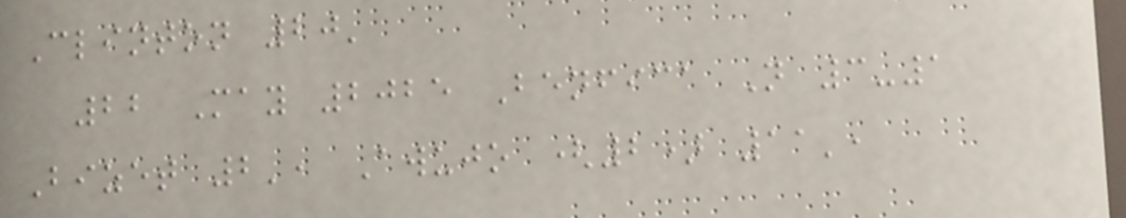Clinton 20'
22 May 2025 Benfica N 3-1
Bizet 2', Awujo (2) 11',
